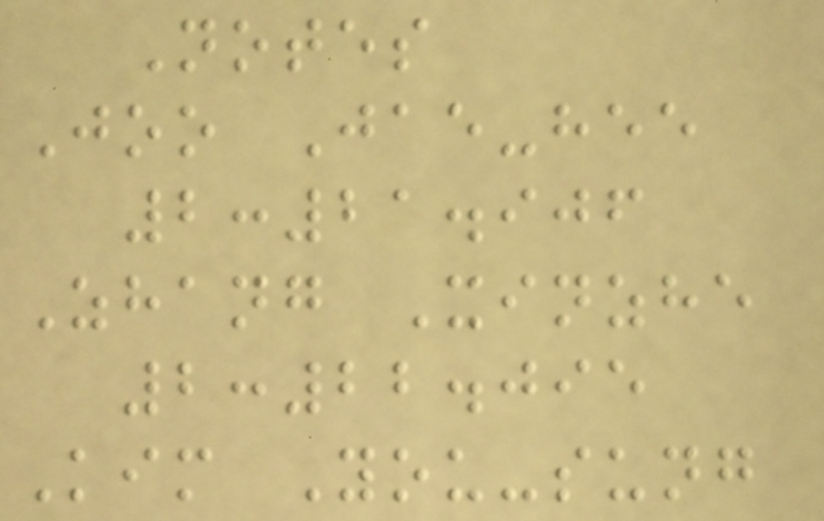Notes
Joo Jae-hee
2:21.906
Zhang Xinzhe
2:22.095
Kim You-sung
